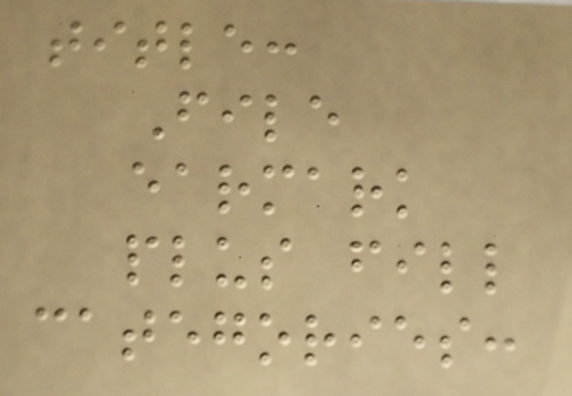title:
File
earmark
plus fill
categories:
